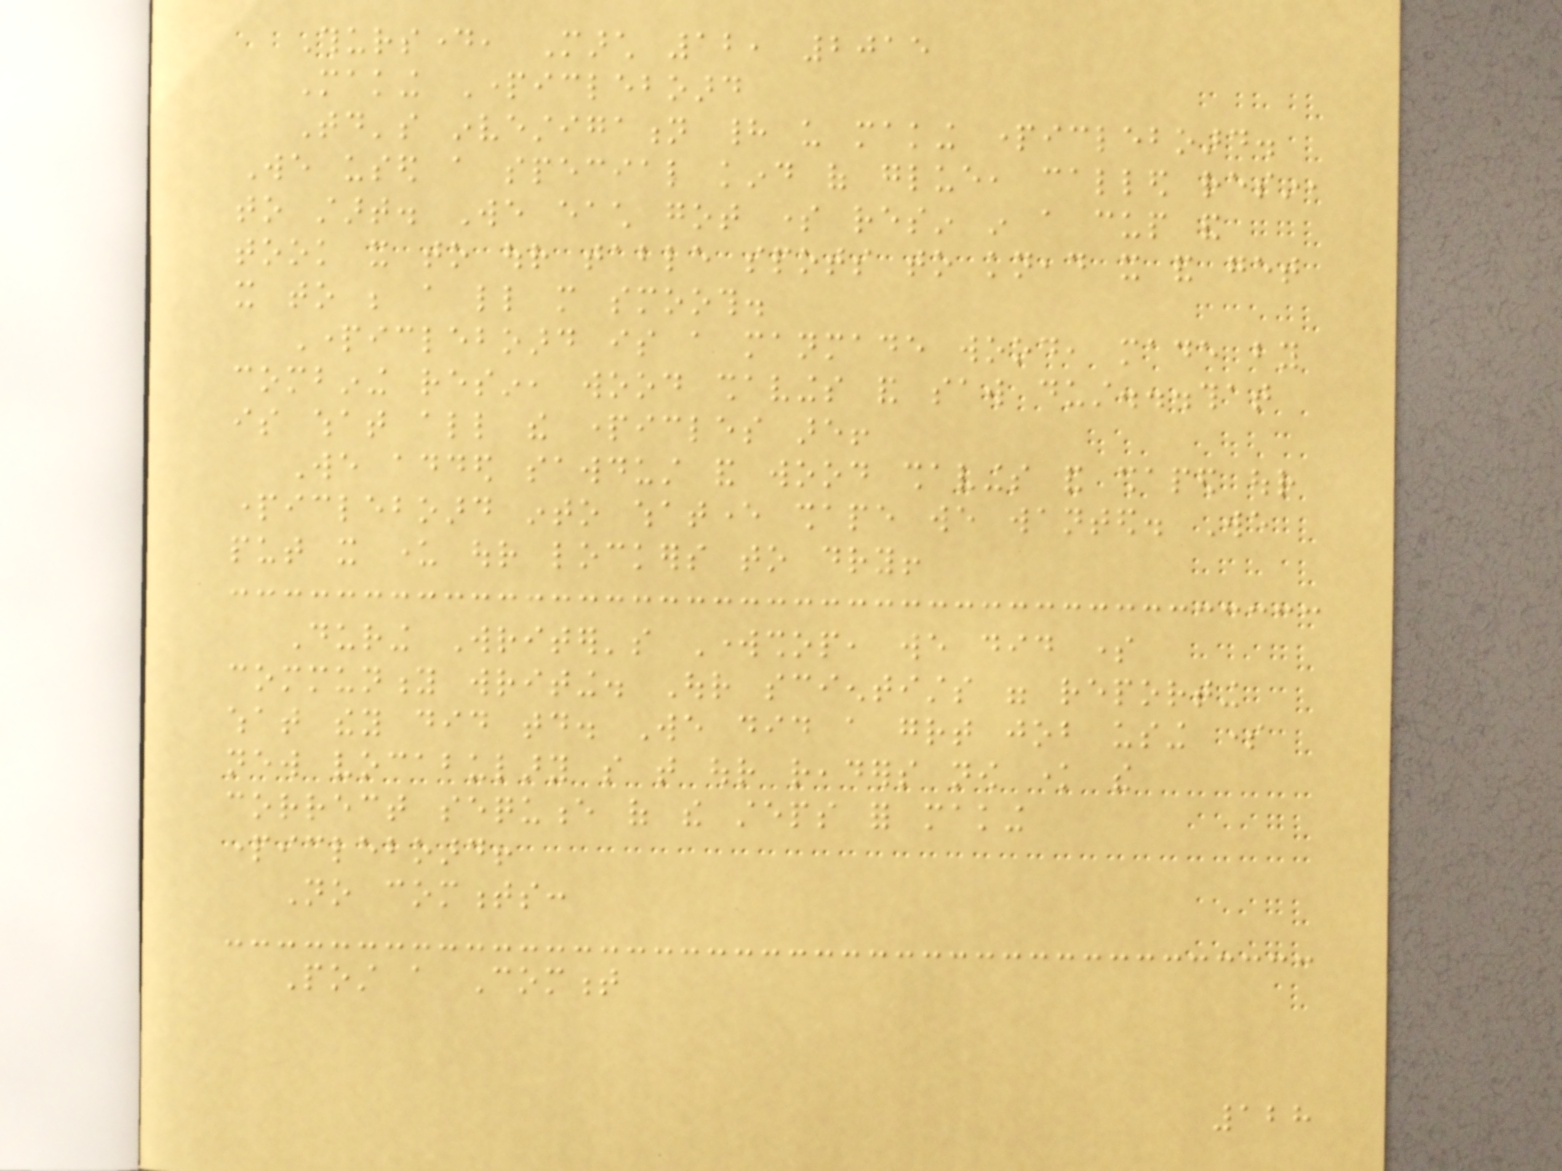Thursday, March 12, 2015
Making Particleboard
Today's investigation had us making particleboard.
We used a special kind of glue, called resin,
to start. We each got some resin in a cup and
took it to our table spots to knead it and get
it to be a little more smooth.
Particleboard is a manmade wood, made by
combining resin, wood shavings and saw dust...that
is what all the particles are!
We added sawdust and wood shavings and shaped our
particleboard into whatever shape we wanted. We
put it under our lockers to dry!
During Writer's Workshop, we did some
community writing. Our scientists were reporting
what they did today. We did a great job using some
new vocabulary so that our readers now know the
correct sequence of the steps for making
particleboard!
No comments:
Post a Comment
128
